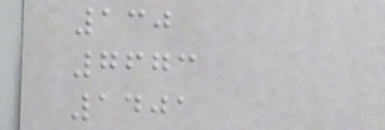130
7673
1401
